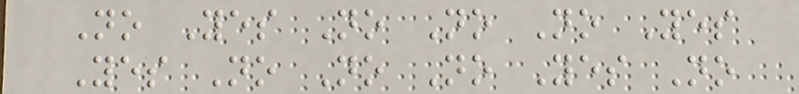No Yes No No No Yes
Yes No No No Yes No
